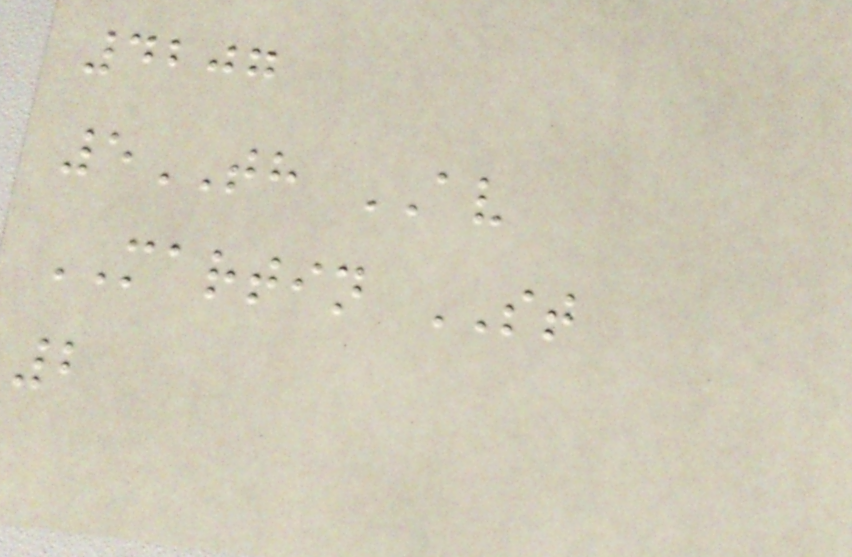4207
5TH AV
MARTIN ST
2
